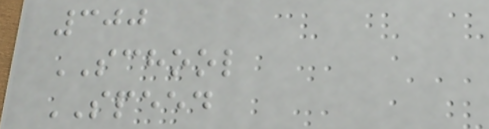300
SCHOOL
SPEED
